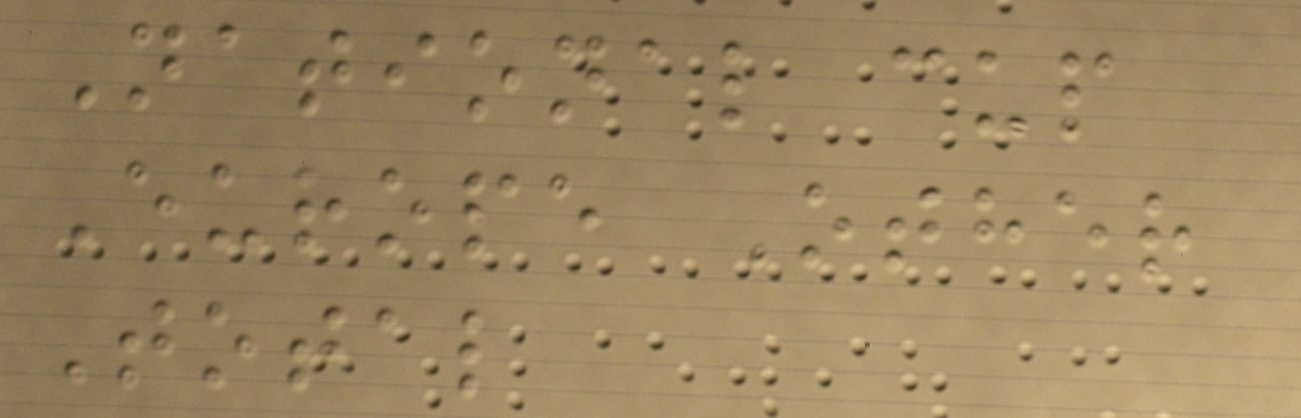National cup
Europe Other
Total
